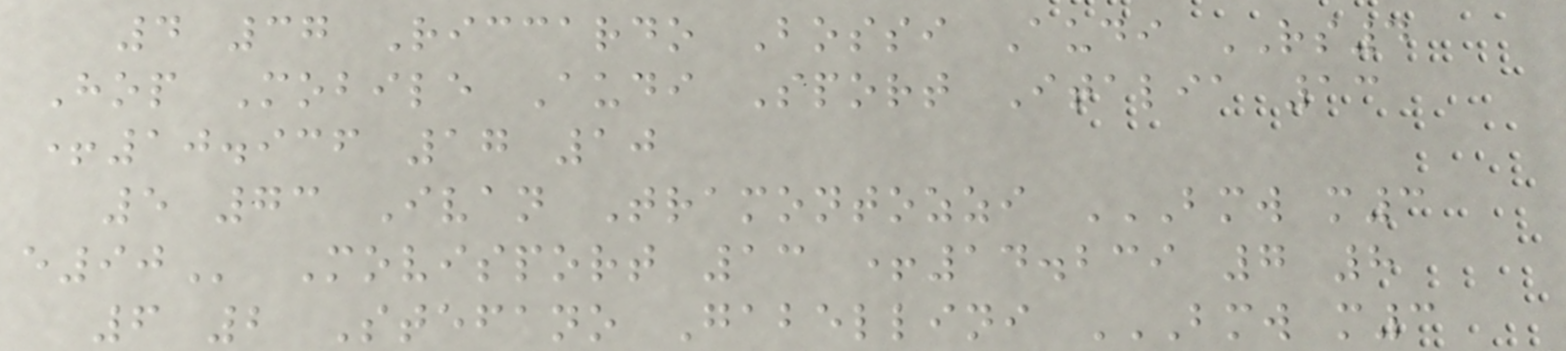4 37 Riccardo Bossi Audi RS4
Hop Mobile Audi Sport Italia 13
+10.936 17 10
5 73 Ivan Tramontozzi BMW M3
E90 Movisport 13 +14.239 7 8
6 2 Stefano Gabellini BMW M3
